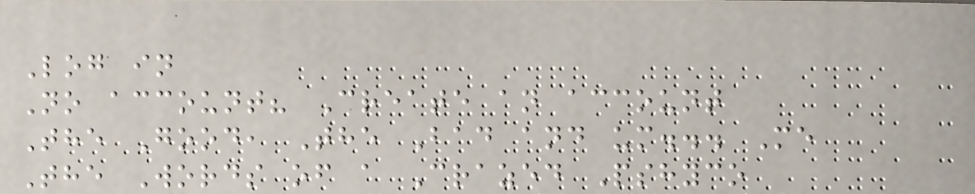Log in
No account? Create an account
The Good, The Bad and um... Me
The Words of a Crazed Pshyco
